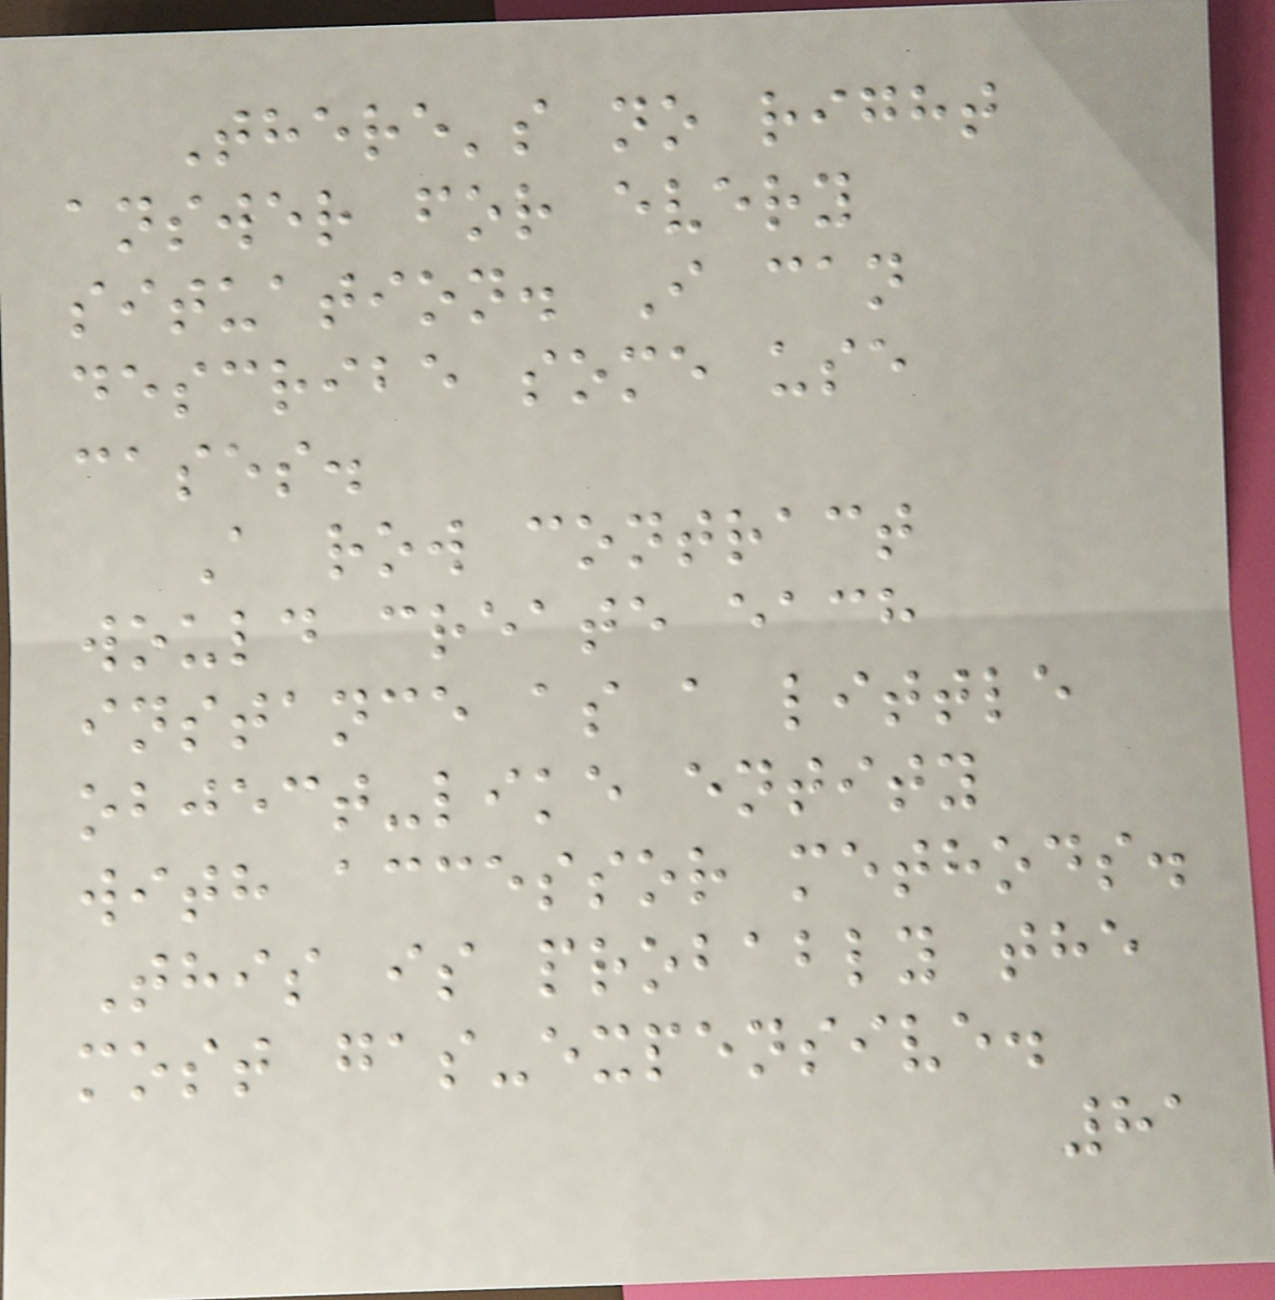There's no right
answer for every
situation. I can
describe some use
cases.
A row contract
would create each
instance as a little
object-like entity
with accessor methods.
This is probably the
most gas-expensive.
81
